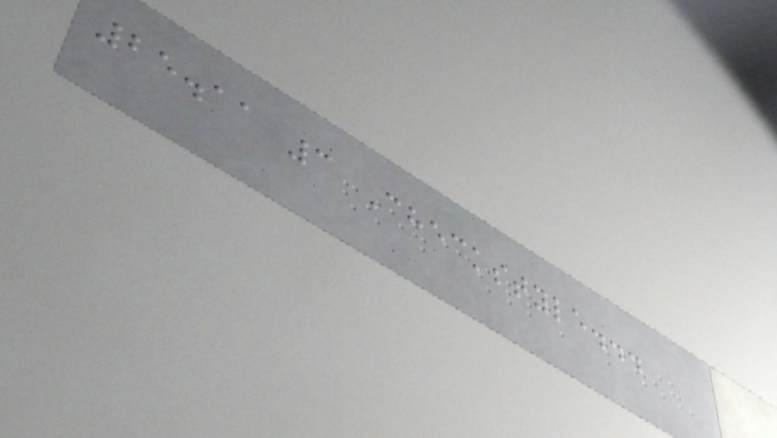25.11 3 Checkstyle...
